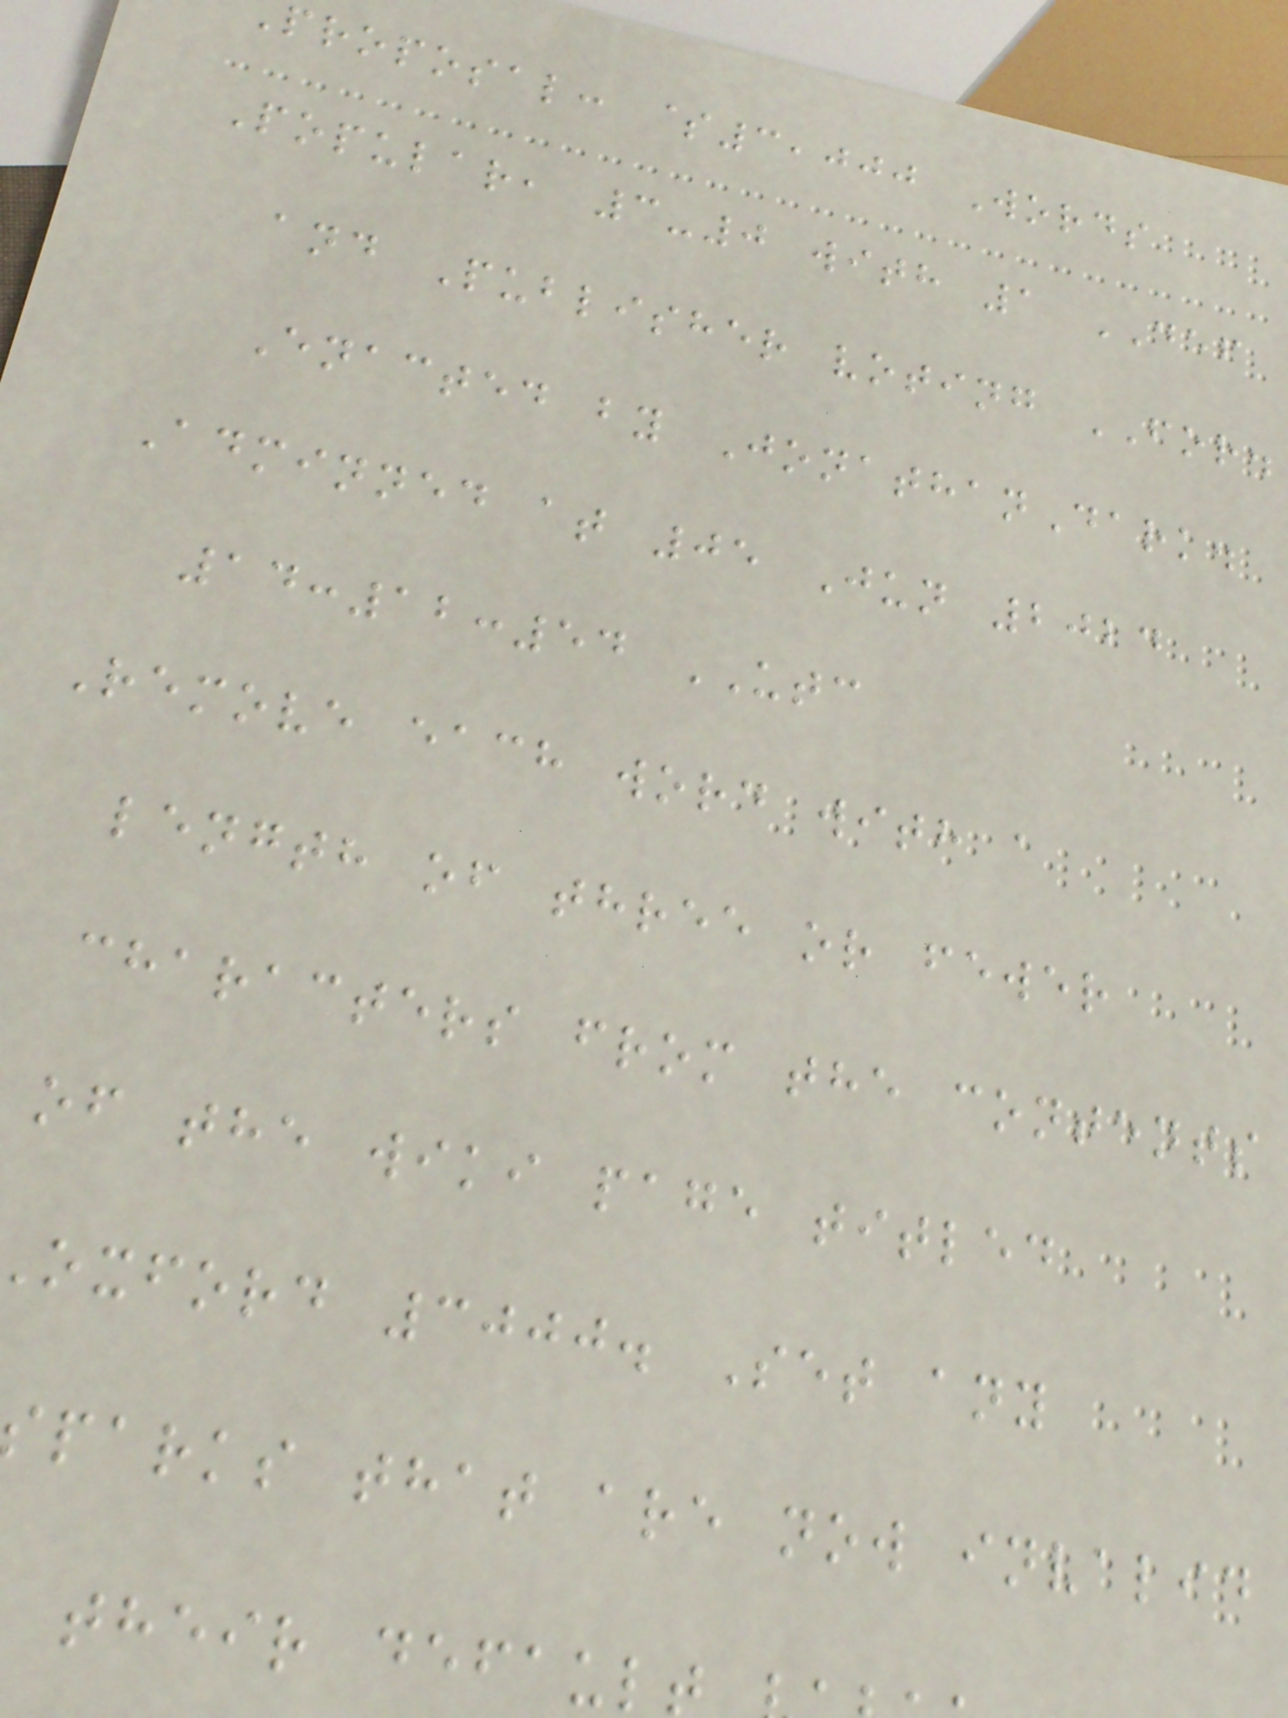proposal: $3,000 Words
Popular, 3-0 with 1 DEF
and Publisher voting FOR.
Enacted by JonathanDark.
Adminned at 05 Jun 2024
14:12:54 UTC
Remove each word with a
length of three or fewer
characters from the contents
of the wiki page titled
oxford 3000. Set any
parks that are now invalid
their defaul
